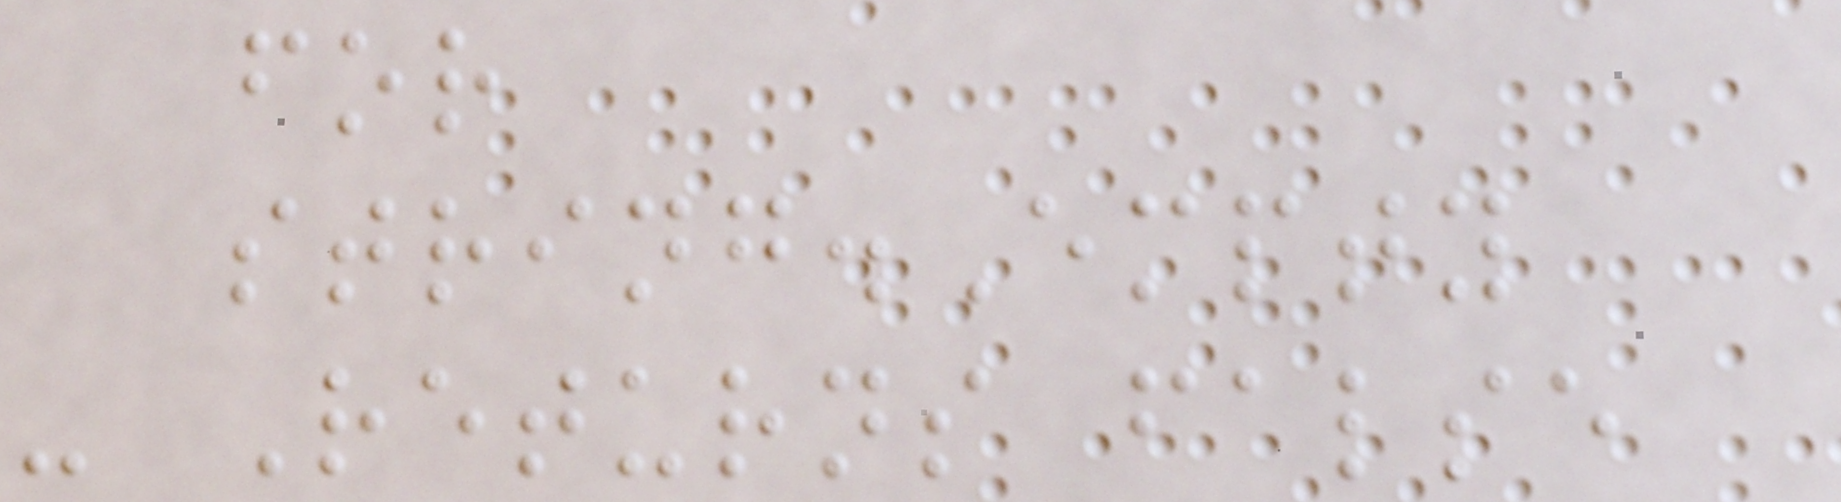for
string.Empty
- Returns false
